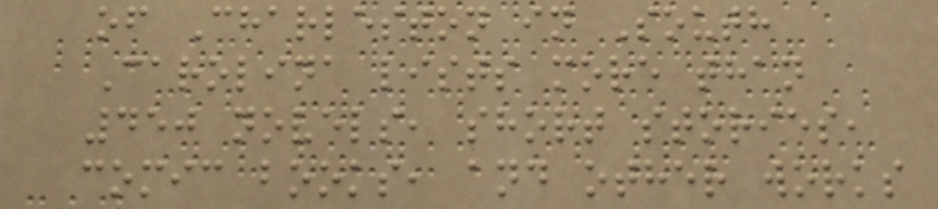of Charleston in South
Carolina lists more than
450 novels, short stories,
comic books, and other works
